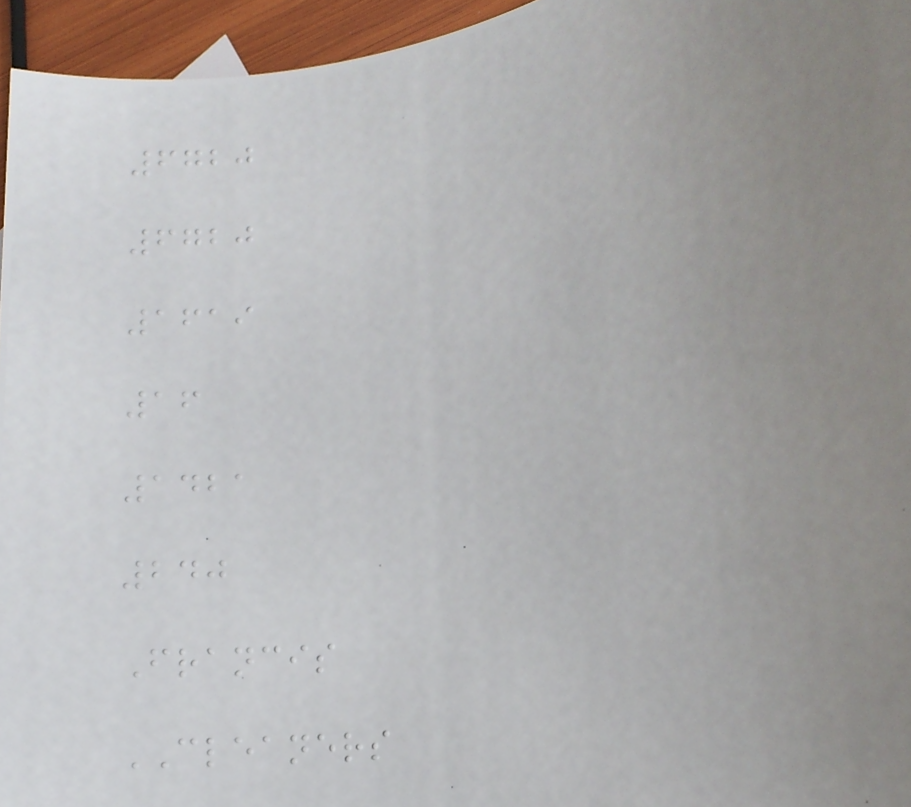6720
6720
1619
16
1421
240
Francis
CLEANERS
